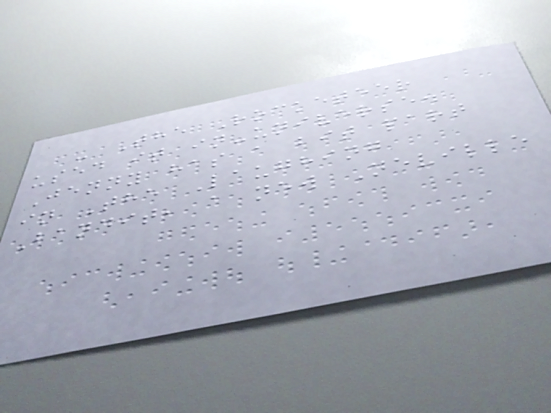- The Rocketeer
used it in-universe.
Jenny has a bit part
in The Laughing
Bandit, a new Neville
